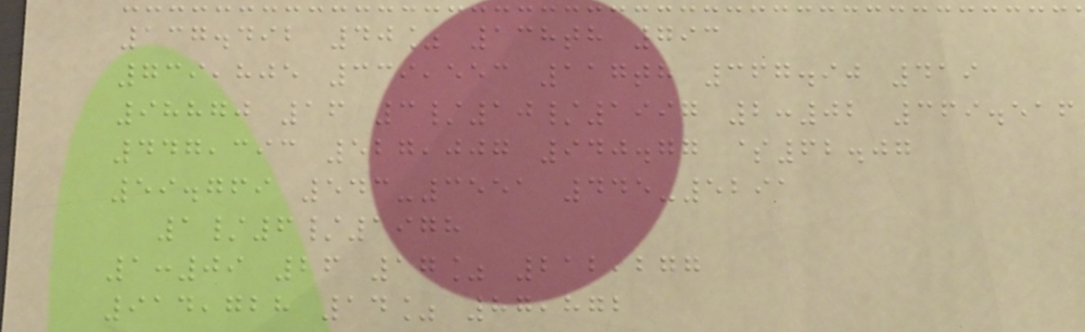137.492 40% 138th 793
739,805 339,553 117th 367.90 419
98870 16 3/10/1997 2:02 369.516
447,393 527,007 940.77 $62.07
59.769 543-3551 445-5291
1/6/1978
1:09 26 17% 212,277
914,728 14% 87,872
